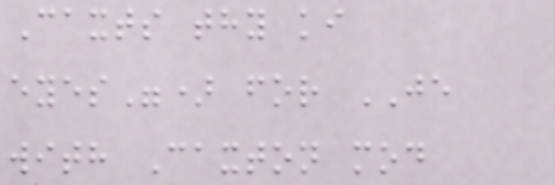Caxts thy ki
eyes") for JE
with Caxton mod
